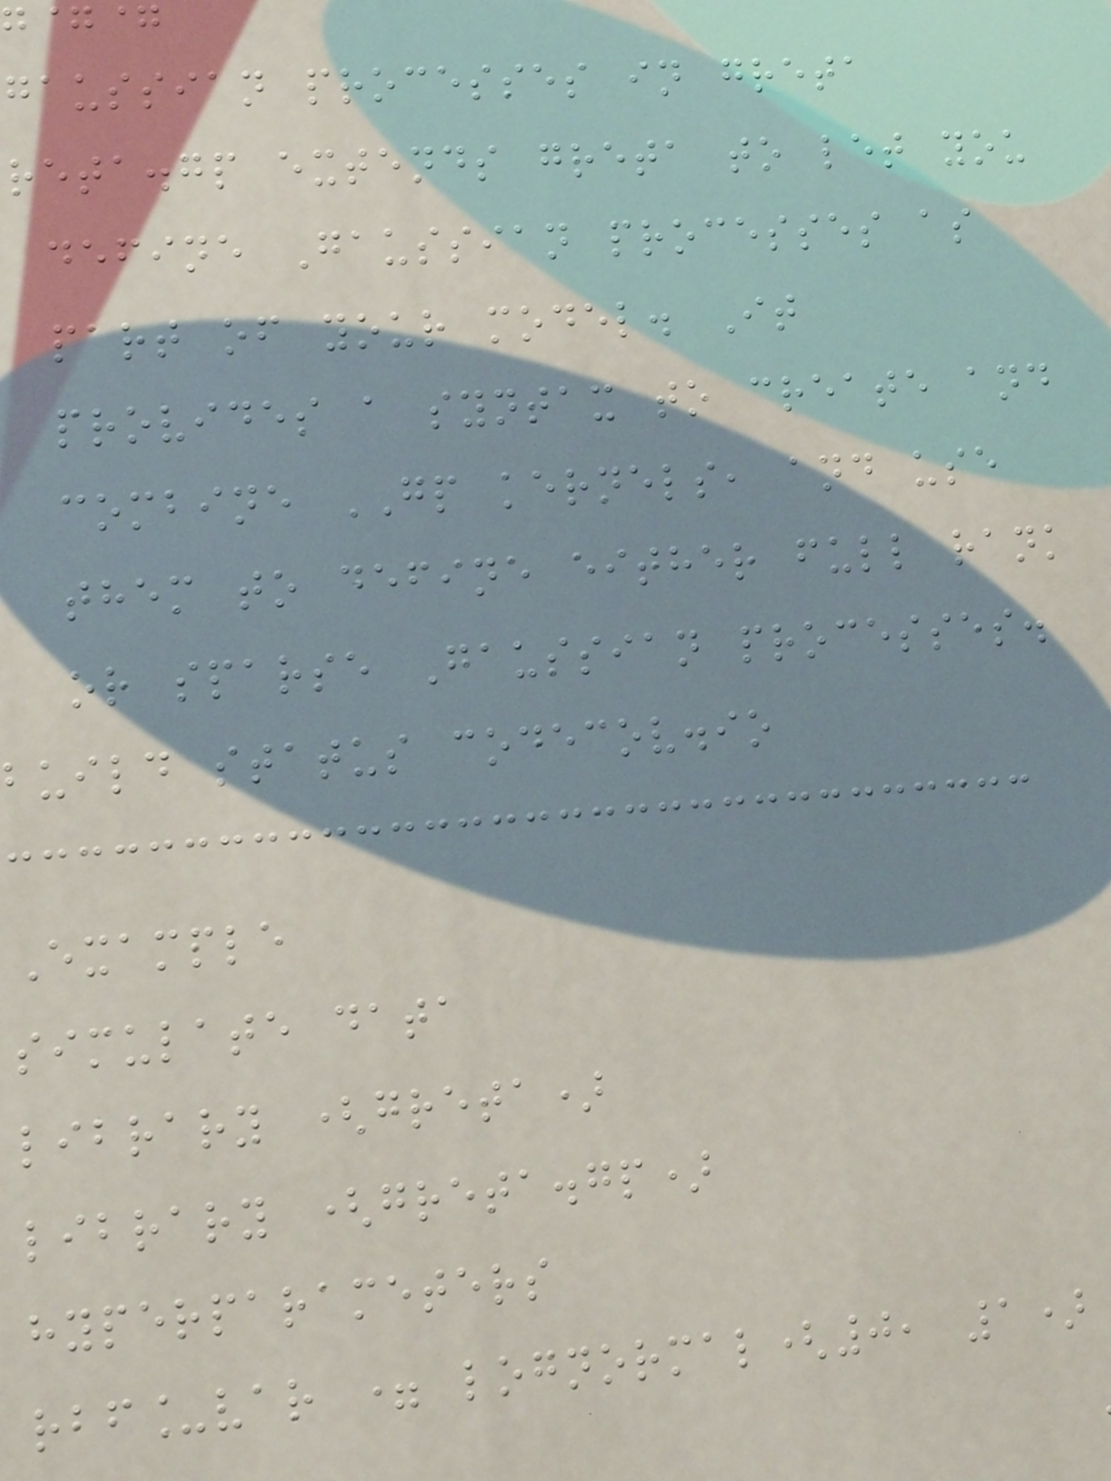gaussian processes in greta
reta.gp extends greta to let you
define Gaussian processes as
part of your model. It
provides a syntax to create and
combine GP kernels, and use
them to define either full rank
or sparse Gaussian processes.
build status codecov.io
Example
simulate data
library (greta)
library (greta.gp)
hyperparameters
rbf_var = lognormal(0, 1)
